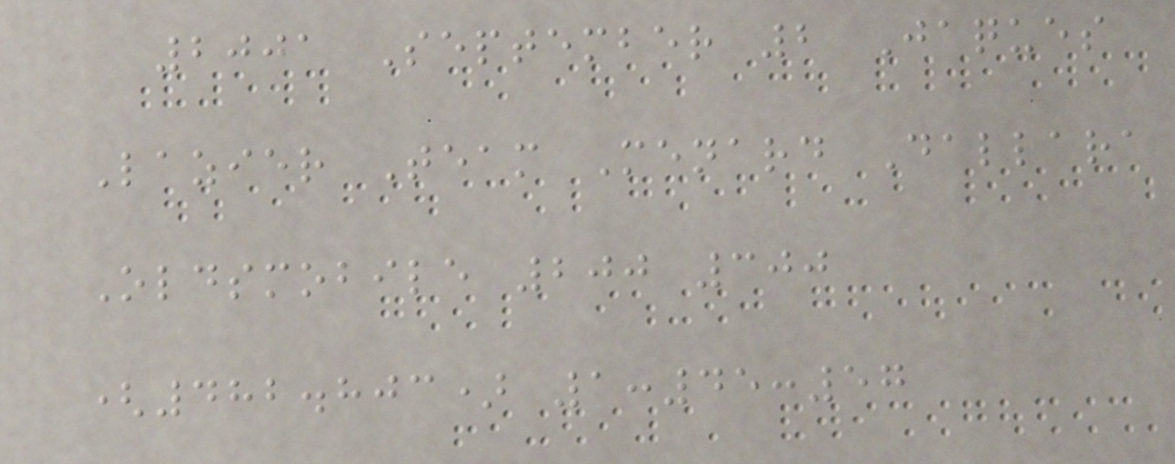2001 September 2 Jaques
Lazier Team Menard Dallara
Oldsmobile 200 300
(482.803) 1:45:57
